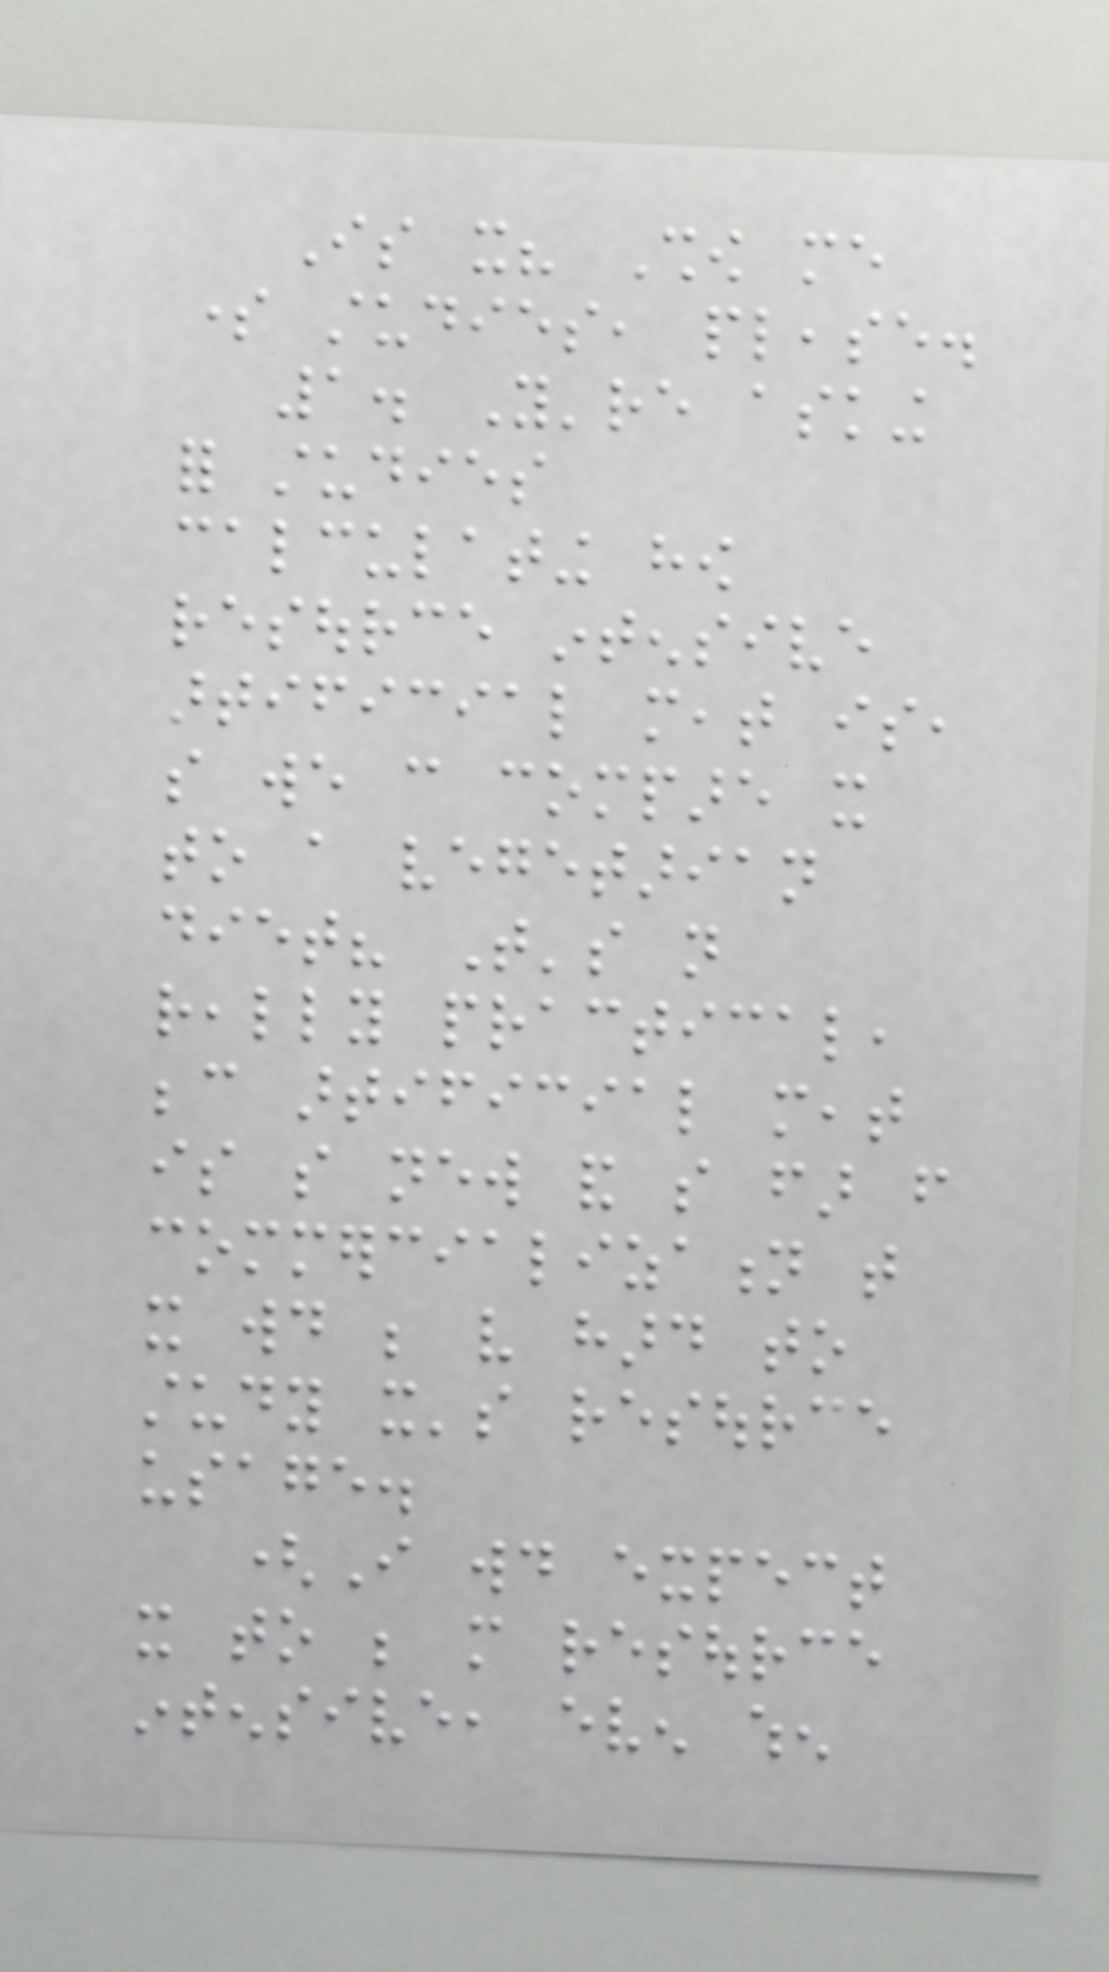Is it? Show me
some studies, please.
1. You're asking
for studies
calculating how
resource intensive
artificial meat is,
so we can compare it
to a vegetarian
diet? That's not
really practical,
because artificial meat
is so new and so far from
commercialization that
it would be very hard to
study it's resource
usage.
(I would expect
it to be more resource
intensive, even when
